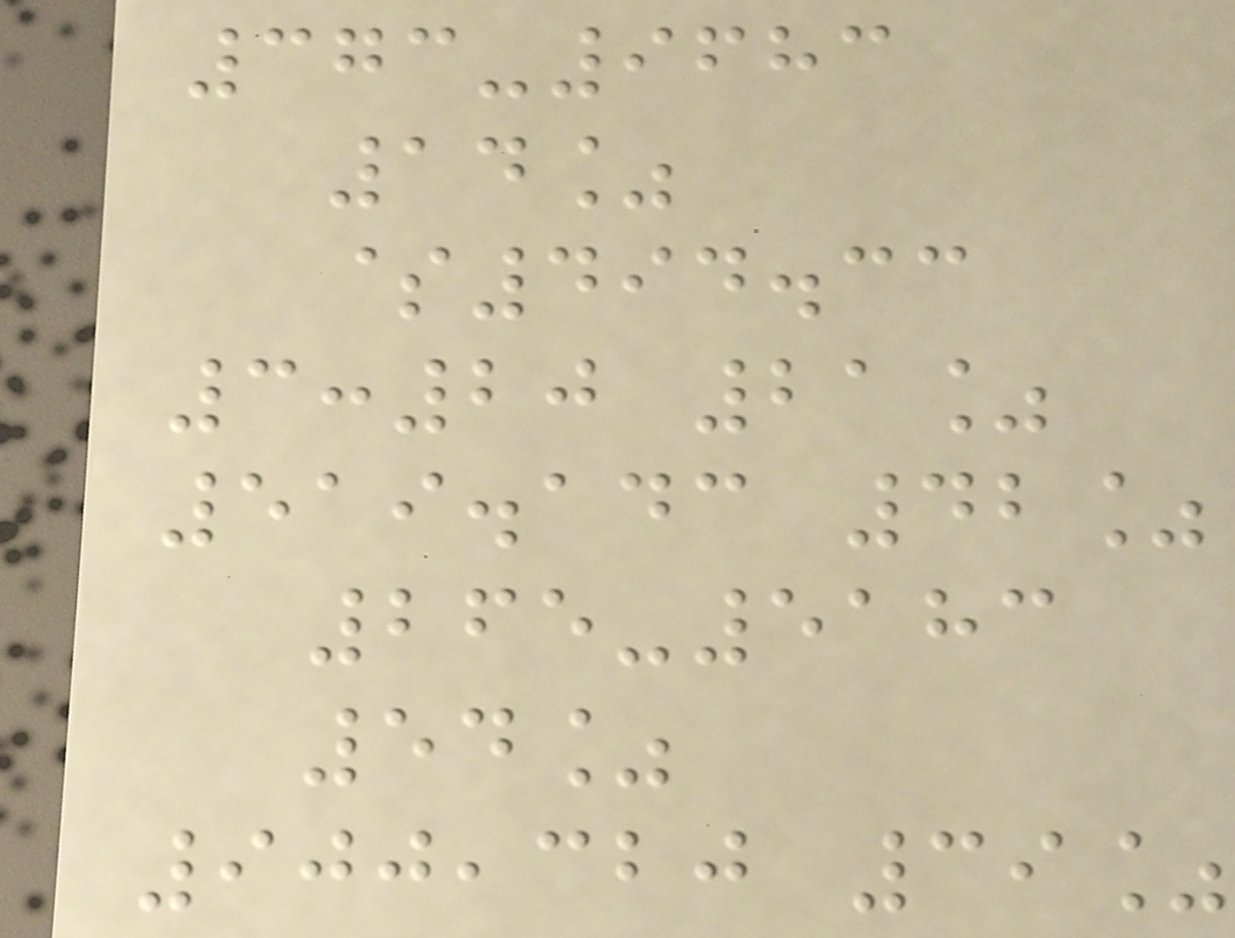373-9683
14%
$494.33
3:20 21%
519.143 42%
265-5183
54%
900,320 39%
